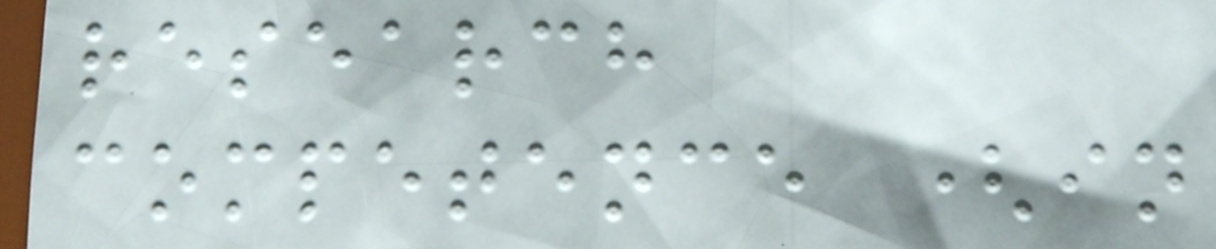research
competence (in
